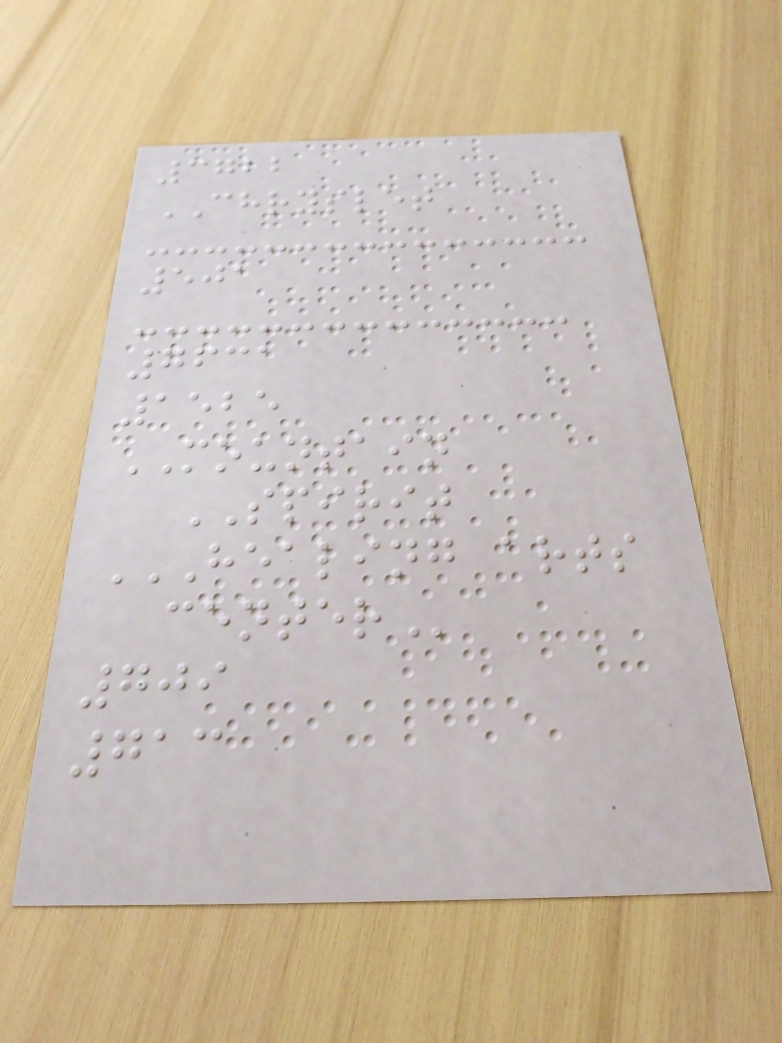3722
CHRYSLET
501
7631
1525
MOUNTAIN
SPIRIT
HEALING ARTS
CENTER
709
713
